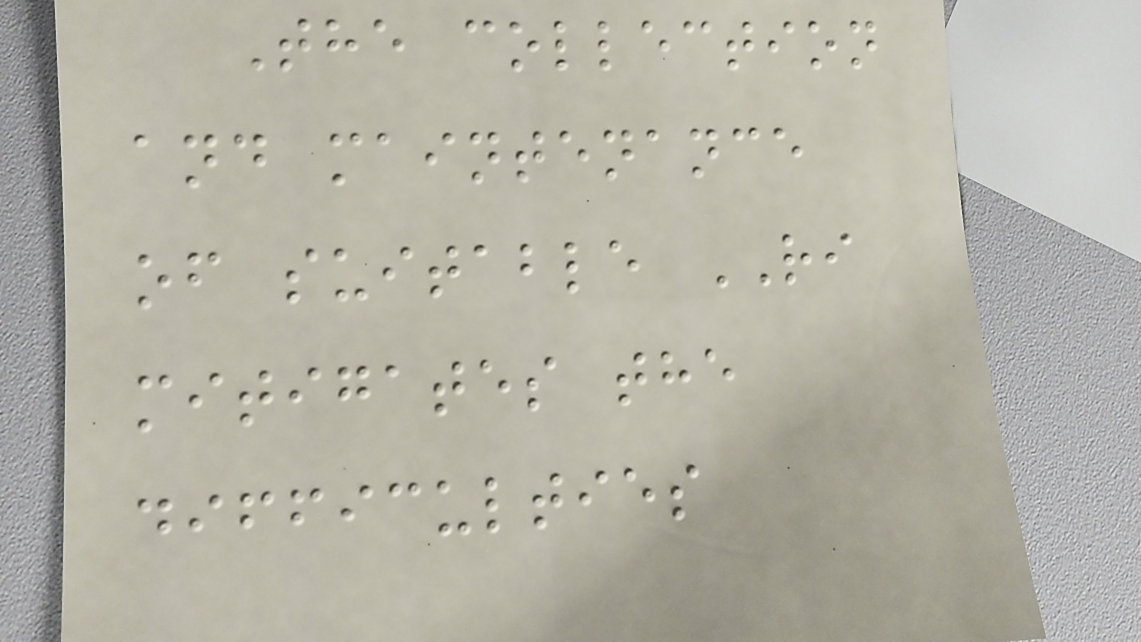The collection
and maintenance
of suitable RI
mitigates the
difficulties
